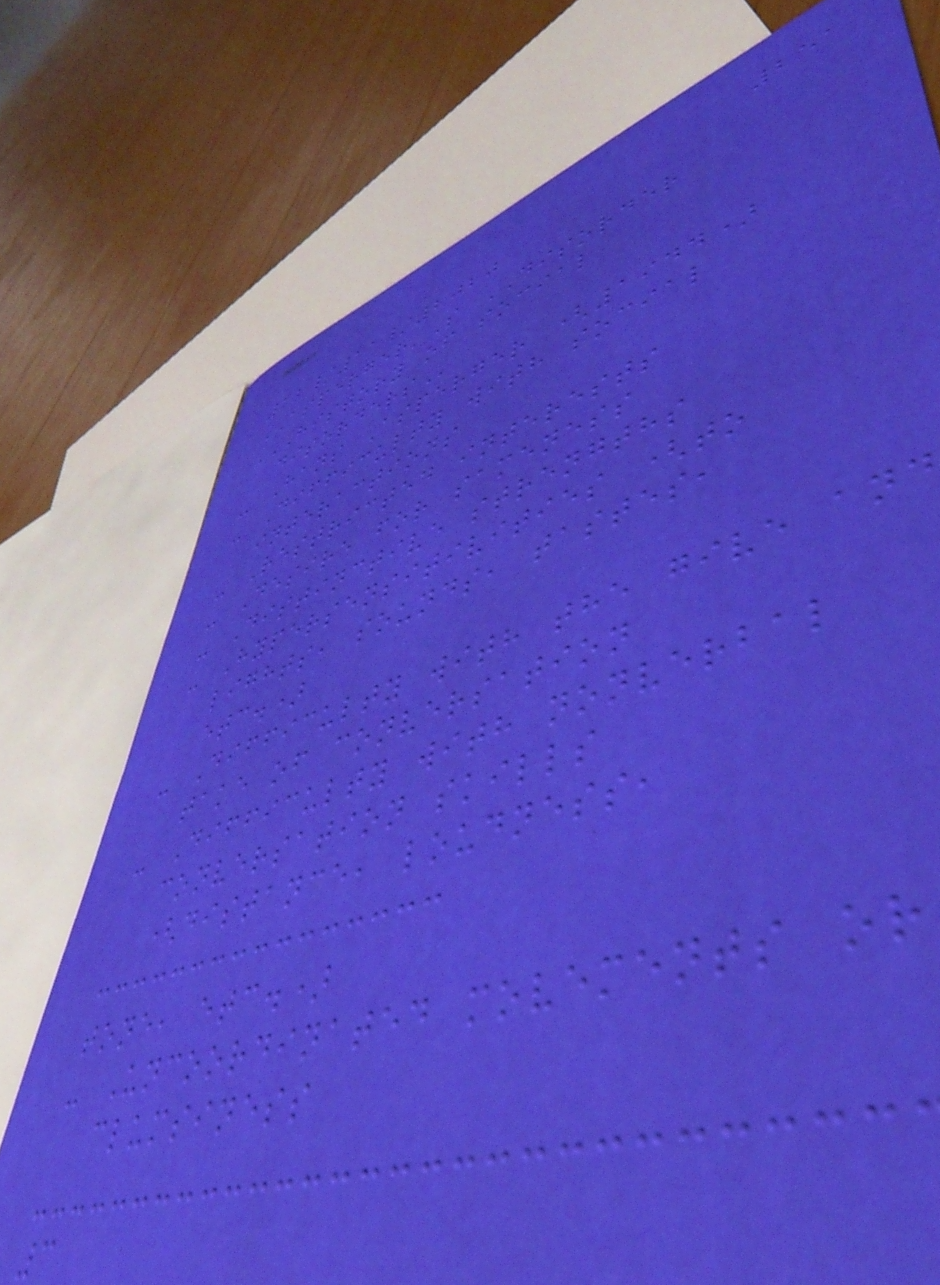251
12/11/2020
ASPERGER'S DISORDER
HISTORY OF SOCIAL
DISORDERS
- Hans Asperger (1944)
- Difficulty with social
interactions
- Restricted interests
- Desire for sameness
- Distinctive strengths
- Hypersensitivities (to
lights, sounds, tastes,
etc.)
- Difficulty with the give and
take of conversation
- Difficulty with nonverbal
conversation skills
(distance, loudness,
tone, etc.)
- Uncoordinated movements or
clumsiness
3
